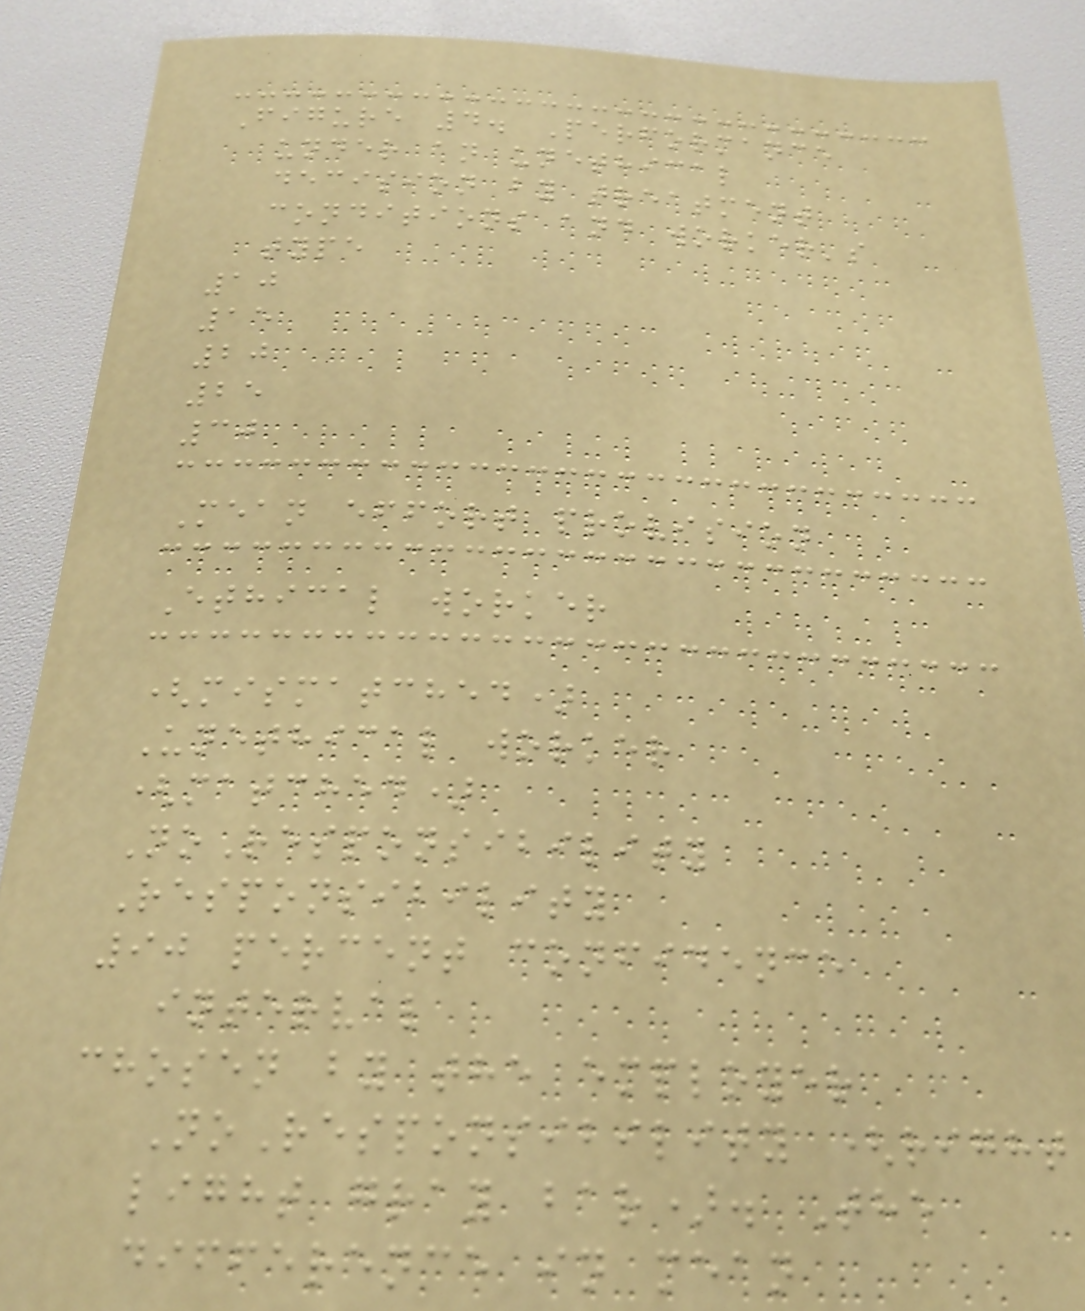Figure 4. Performance
under an unethical
decision by treatment
conditions and worker's
type
10
15
20
25
30
Mean effort provision
Ethical worker
(mismatched)
Unethical worker
(matched)
NoResponsibility
Responsibility
90 percent confidence
interval
chosen by the employer
NoResponsibility (right
light gray bar). The
difference in mean
